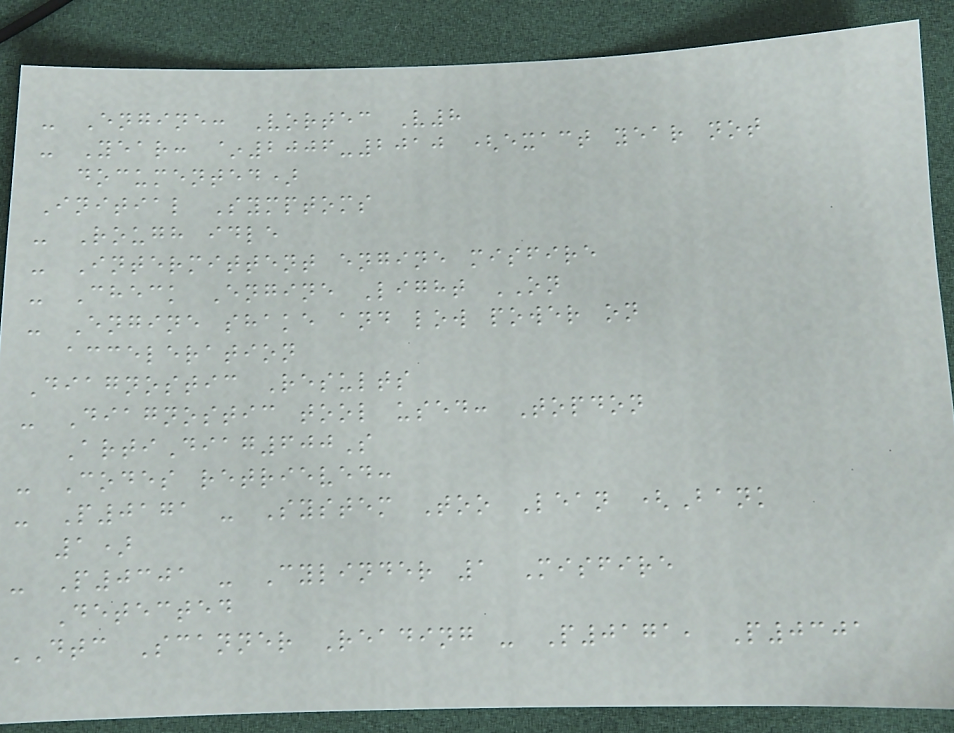- Engine: Vortec V8
- Year: ~2006-2010 (exact year not
documented)
Initial Symptoms
- Rough idle
- Intermittent engine misfire
- Check Engine Light ON
- Engine shake and low power on
acceleration
Diagnostic Results
- Diagnostic tool used: Topdon
ArtiDiag600S
- Codes retrieved:
- P0171 - System Too Lean (Bank
1)
- P0301 - Cylinder 1 Misfire
Detected
DTC Scanner Reading - P0171, P0301
